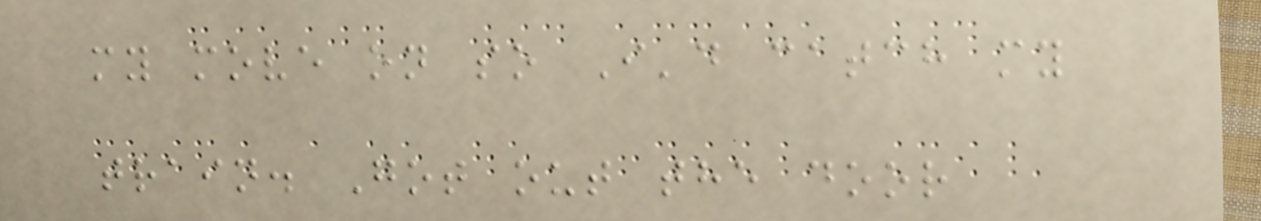my move on so I'd catch my
train. Got out the door
